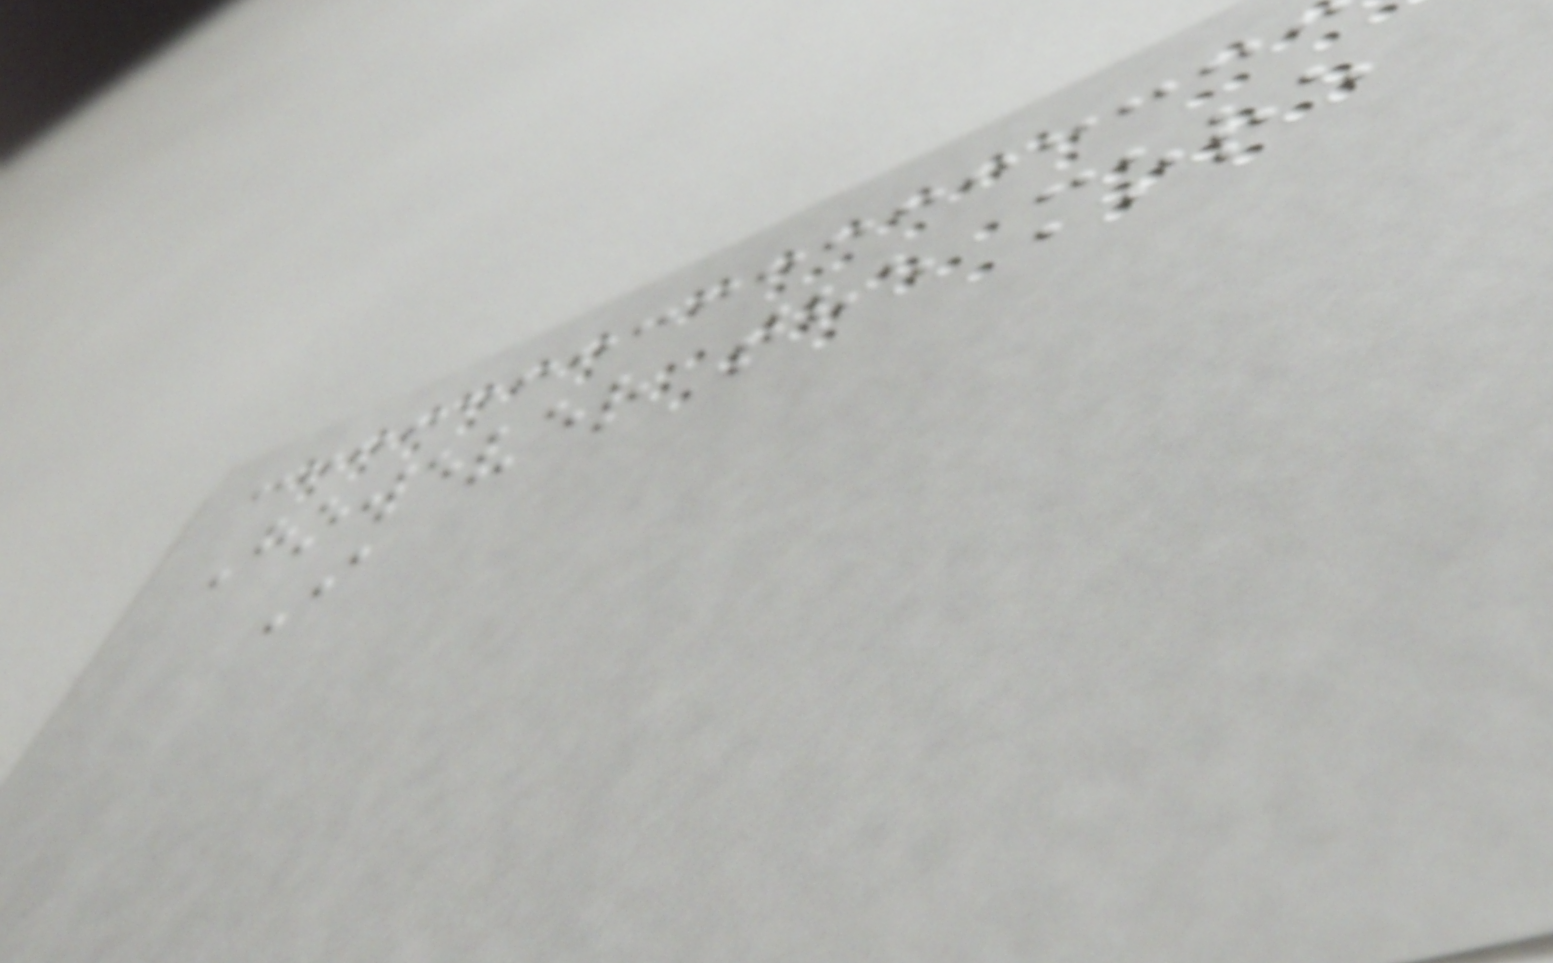However the more
I
